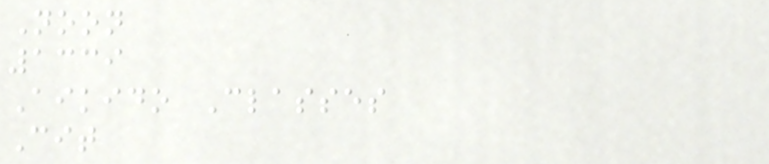Noon
1339
Aikido Classes
Cit
